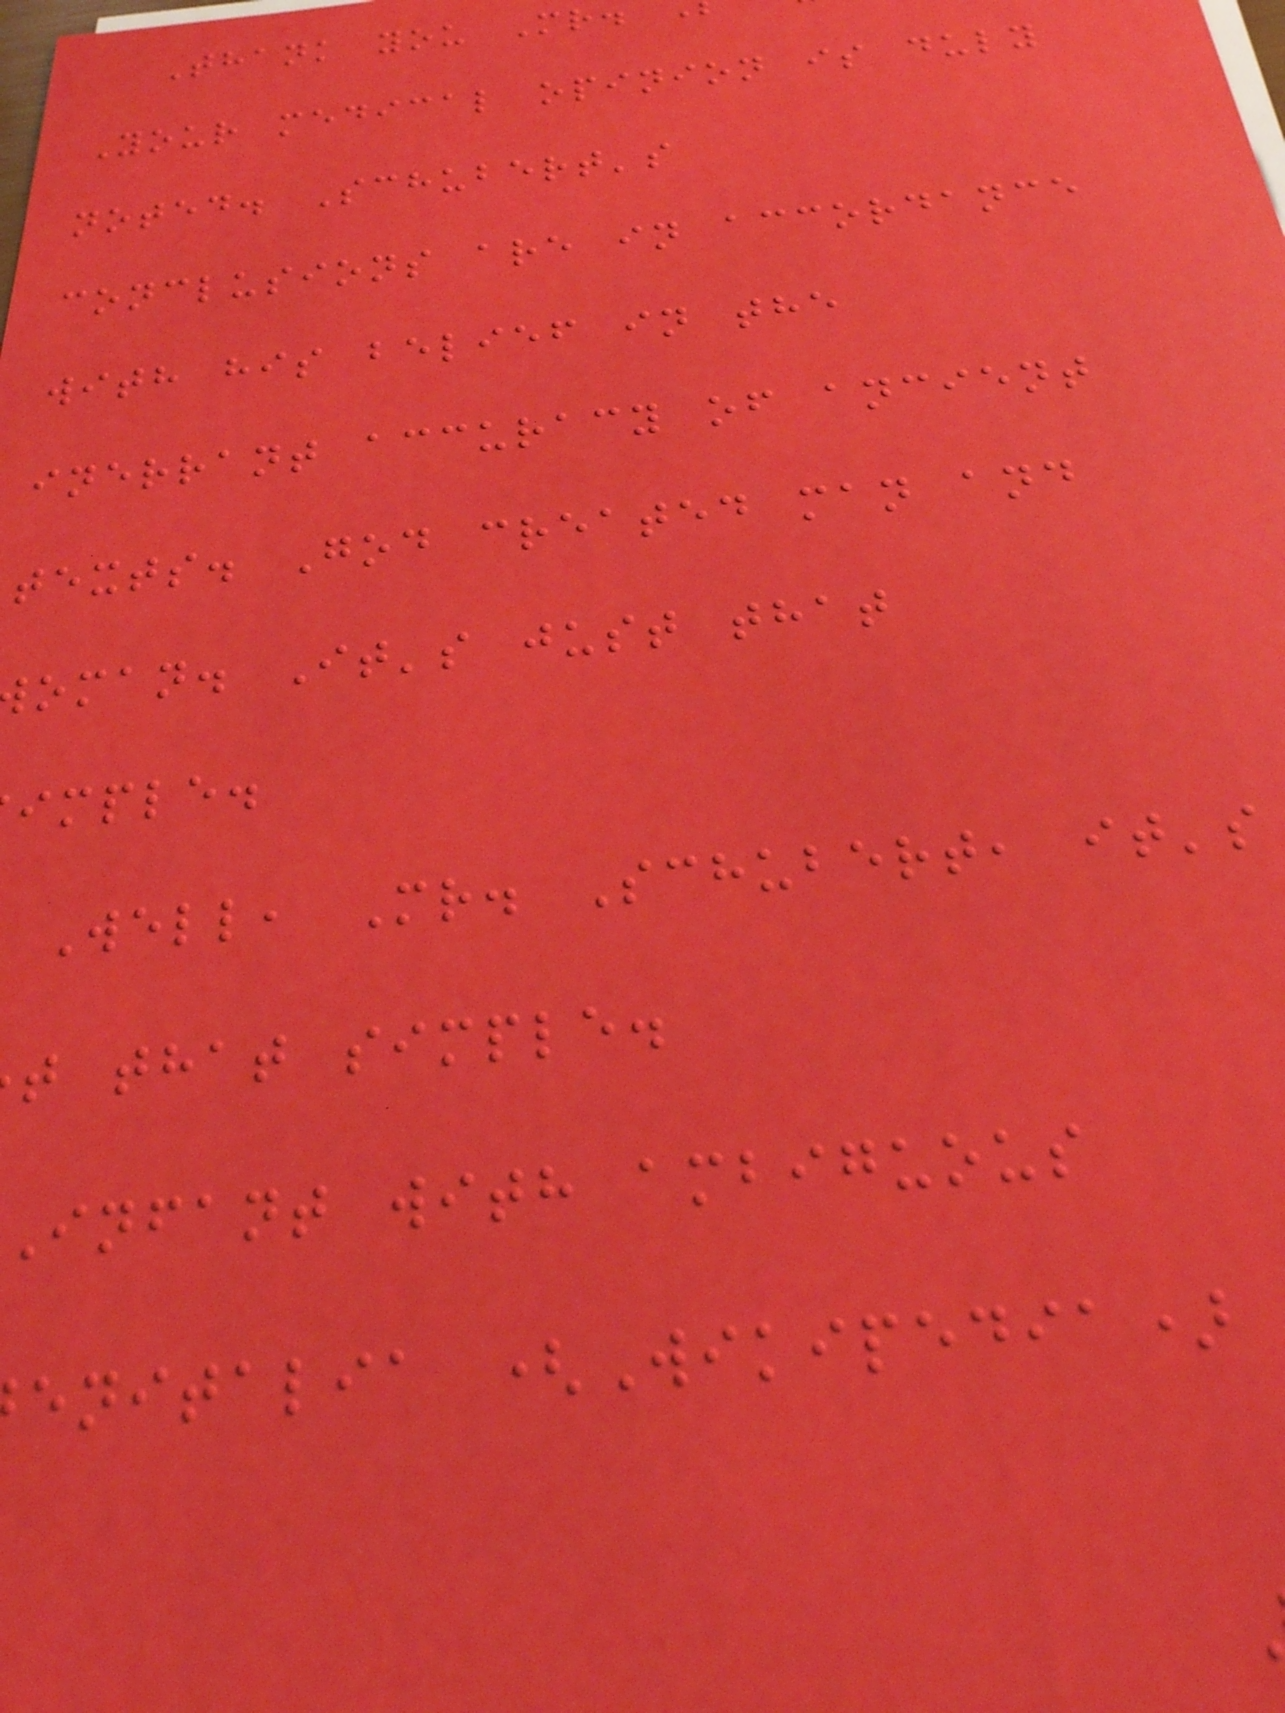Thank you Mr.
Your medical opinion is duly
noted. Schubert's
conclusions are in accordance
with his belief in the
inerrant accuracy of ancient
texts. God created man and
oman. It's just that
imple.
Well, Mr. Schubert, it's
t that simple.
Infant with ambiguous
enitalia (Wikipedia)
